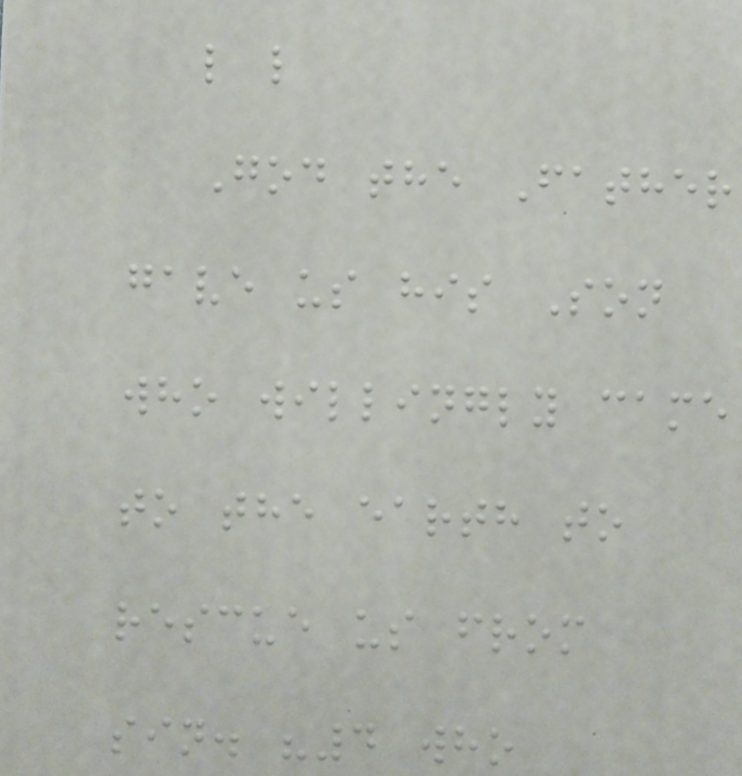l l
God the Father
gave us his Son
who willingly came
to the earth to
rescue us from
sin. "4 who
